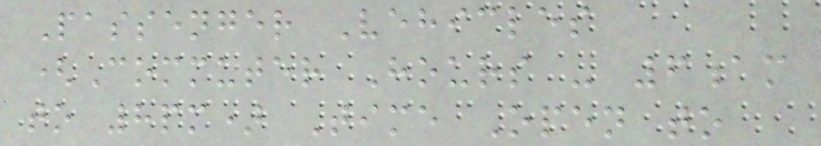Passenger Vehicles
(Commuter Hours - 6am
to 8pm) Time Open to
